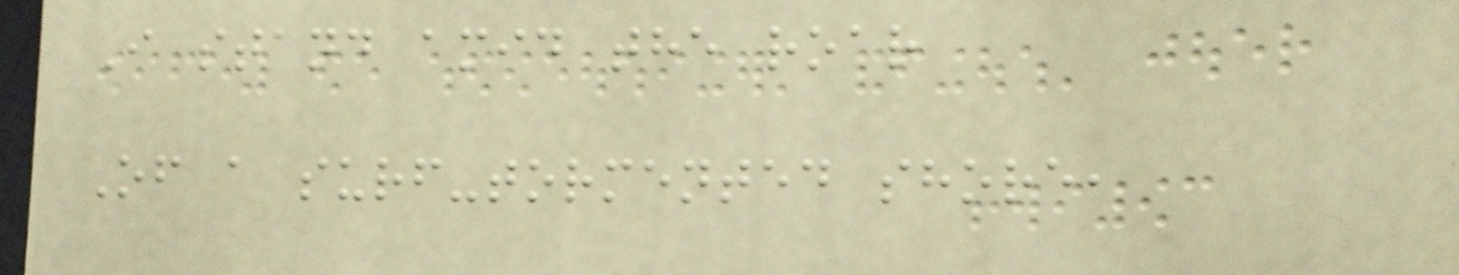I stand amid the roar
Of a surf-tormented shore,
